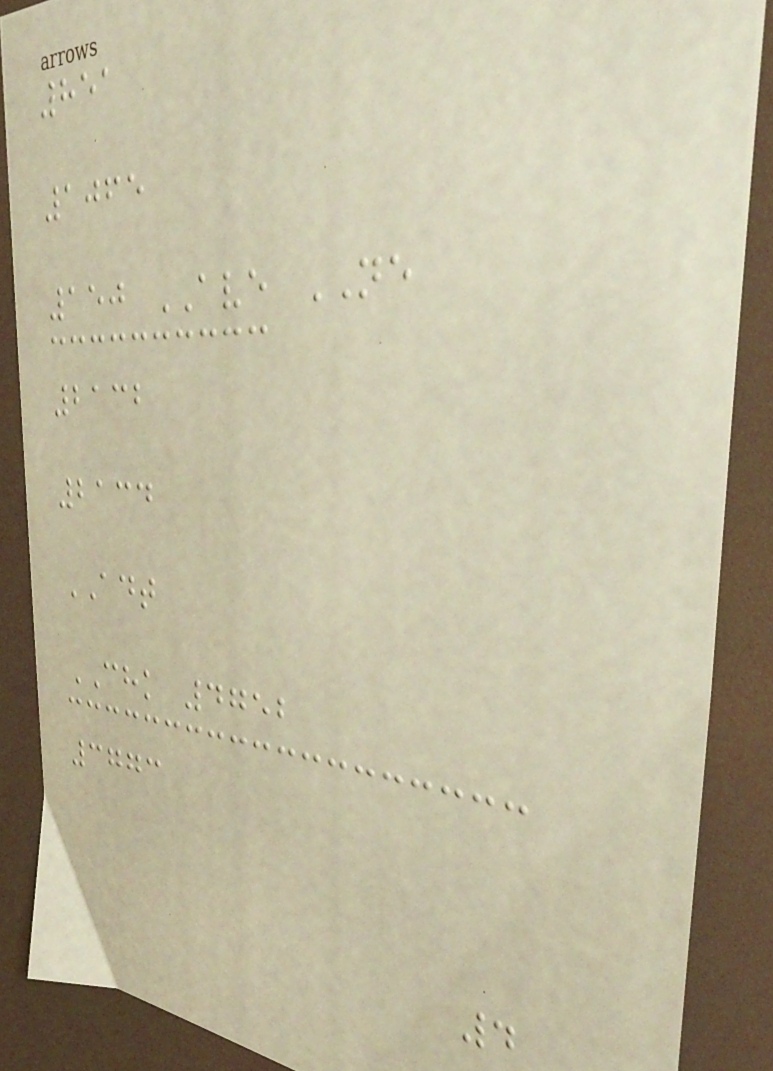851
1065
150 AVE NE
2132
2134
ADT
CHK 4752
3773
4
